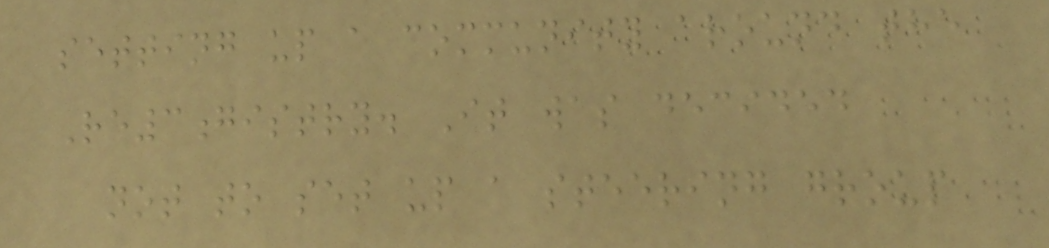setting up a community around the
Re3gistry. It was decided
not to set up a steering group
